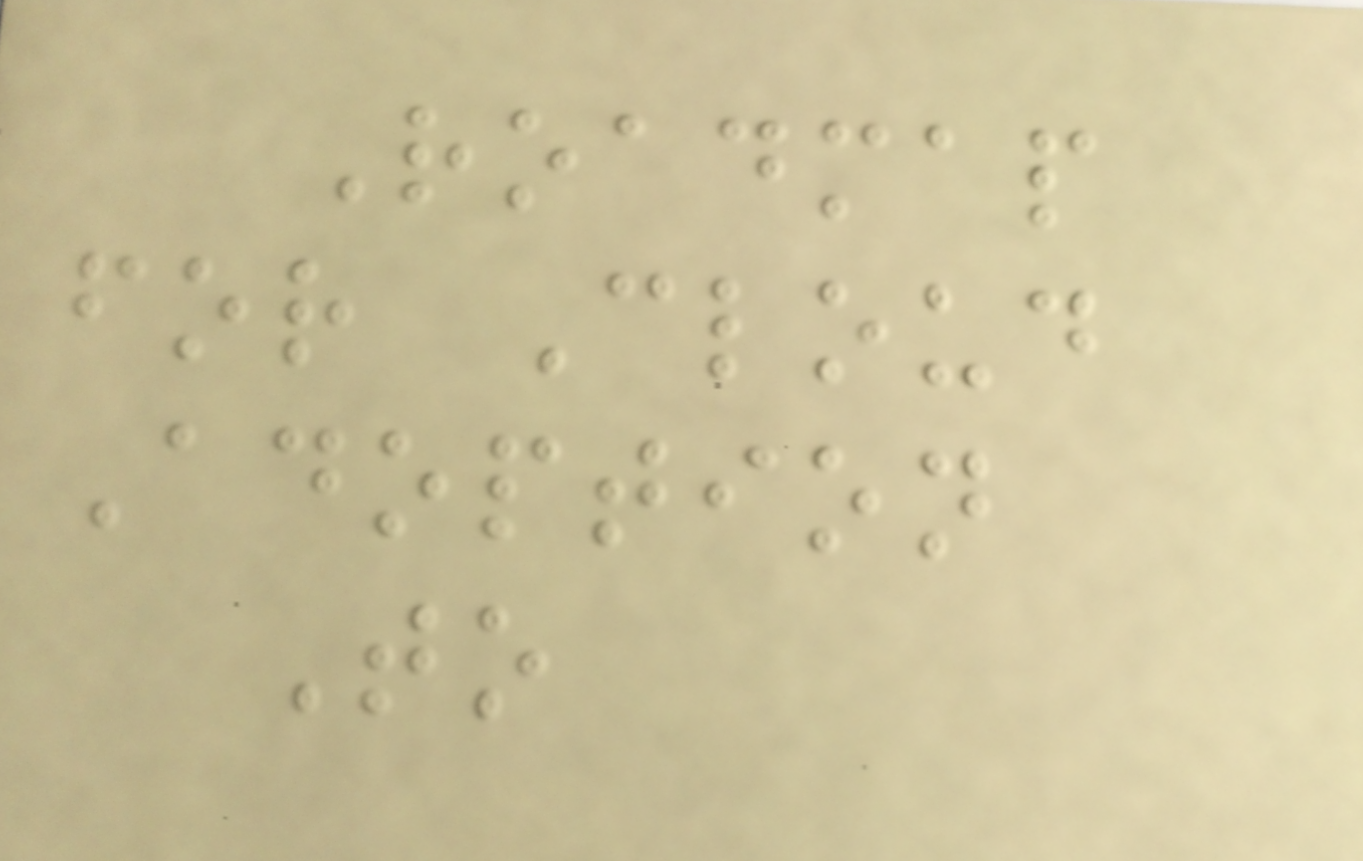Roadmap
for Cloud
Adoption
To
